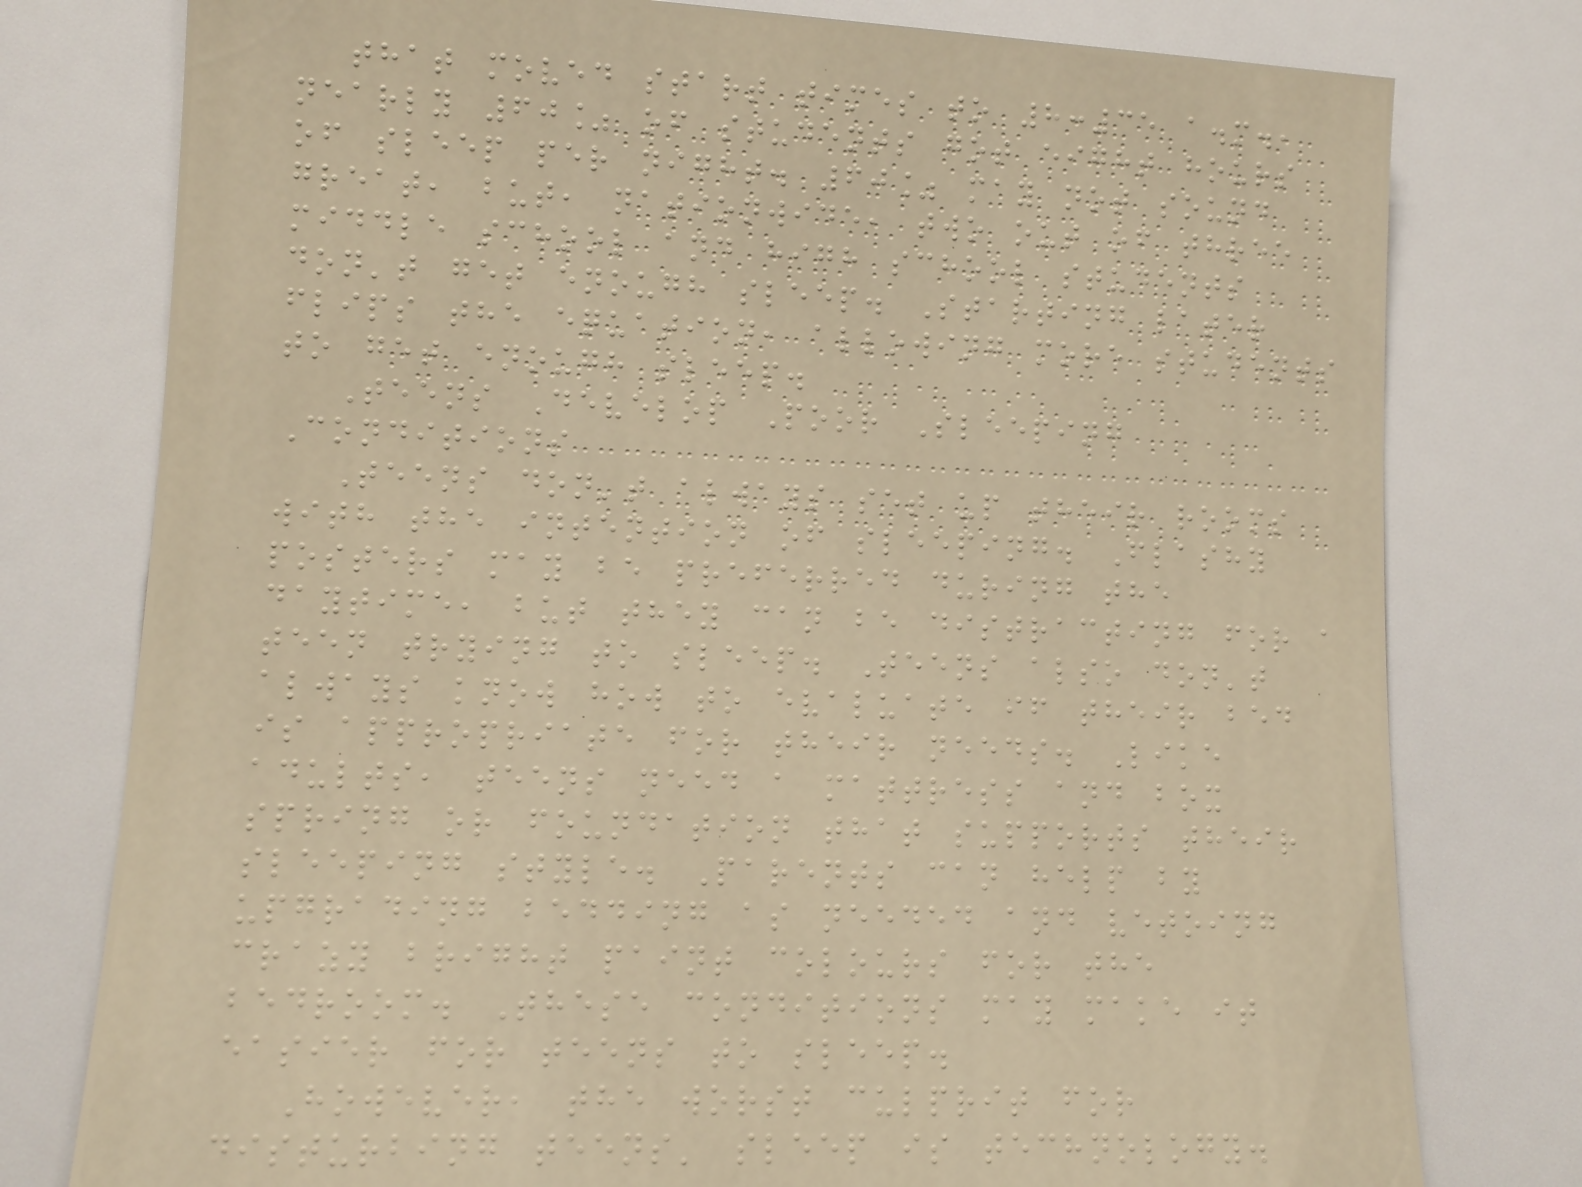that moved start times to 8:35 a.m.,
nearly 60% of students got eight hours
of sleep per night. 60% may not sound
great, but, nationwide, two out of three
middle school and high school students
don't get enough sleep. Starting later
flips the equation, allowing more students
to get enough sleep.
Teens Develop Poor Sleeping
Conditions
Teens don't always set up their rooms
with the intention of sleeping. Flashy
posters may be preferred during the
daytime, but they can be distracting for a
teen trying to sleep. Teens also don't
always know how to evaluate if their bed
is appropriate for their needs. Like
adults, teens need a mattress and box
spring or foundation that supports their
sleeping style. Parents can help by
upgrading bedding as needed and vetoing
crazy bright paint colours for the
bedroom. These conditions may make it
easier for teens to sleep.
However, the worst culprit for
disturbing teens' sleep is technology.
